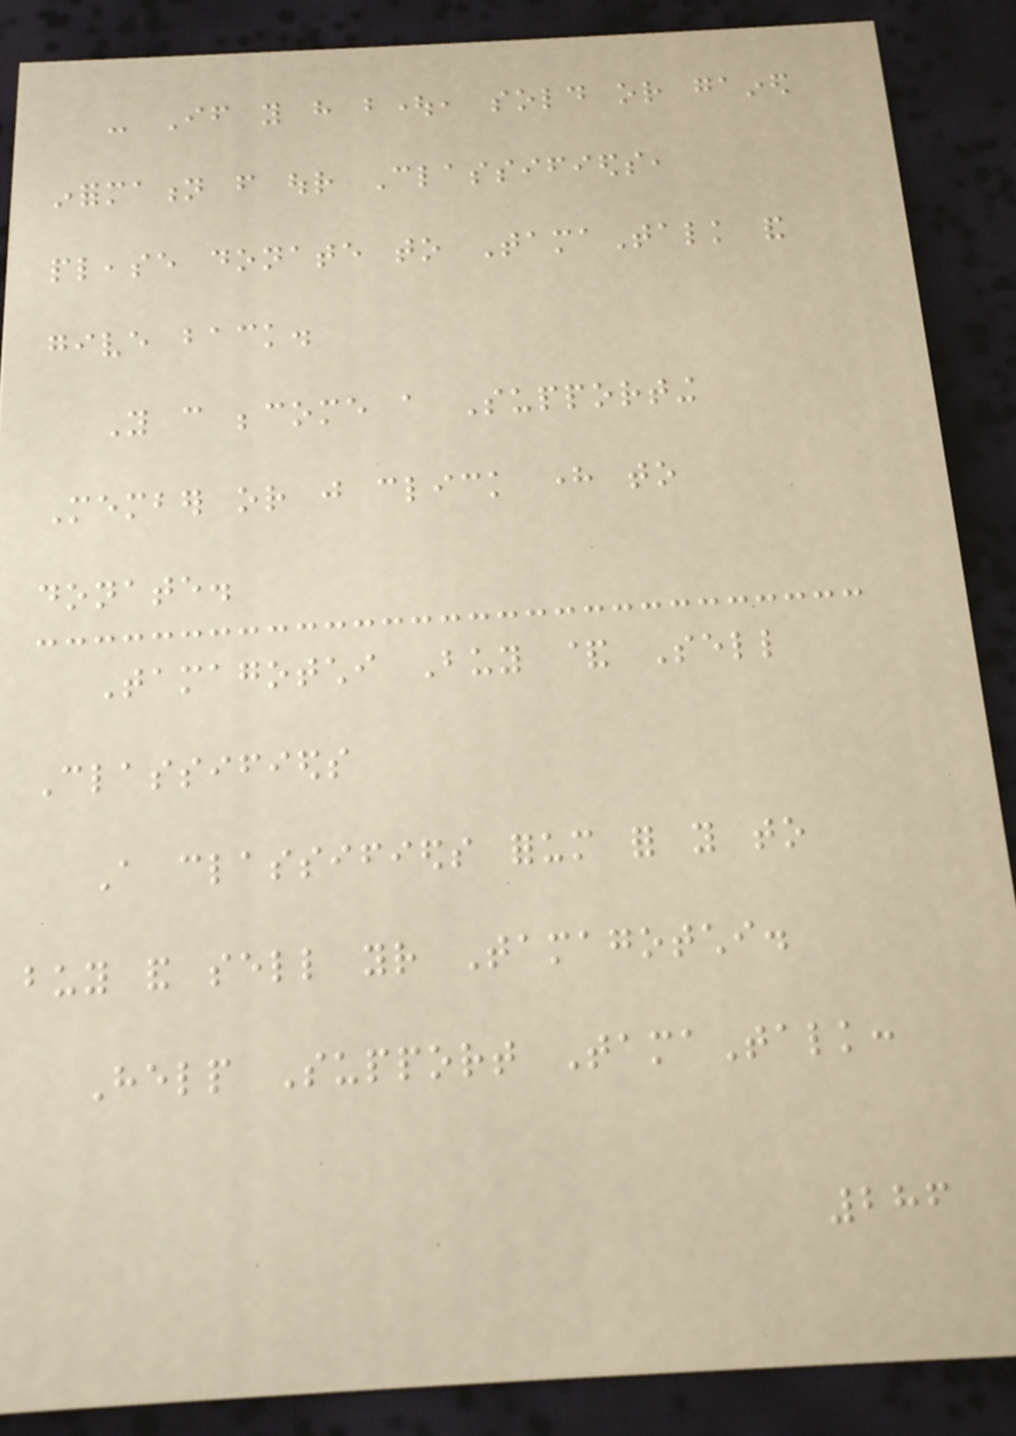- If you have bought, sold or gained
information from our Classifieds,
please donate to TamaTalk and
give back.
You can become a Supporting
Member or just click here to
donate.
Tamagotchi Buy & Sell
Classifieds
A classifieds forum for you to
buy and sell your Tamagotchi.
Help Support TamaTalk:
286
